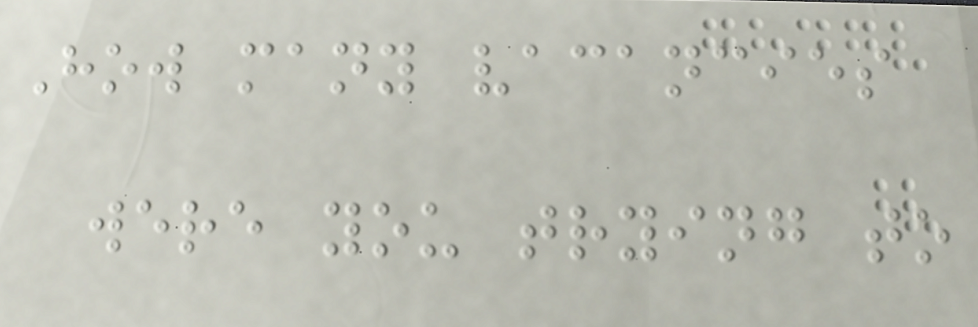How many vacancies
were you trying to
